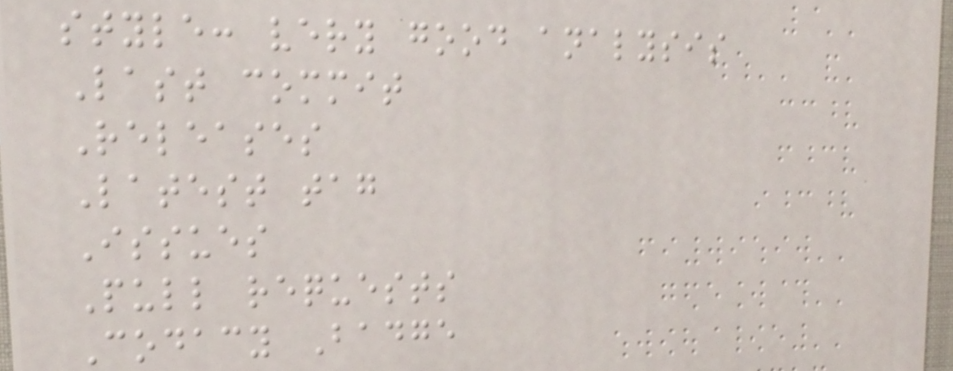style: very good analysis
Last commit
Releases
Latest tag
Issues
Pull requests
Codacy Badge
